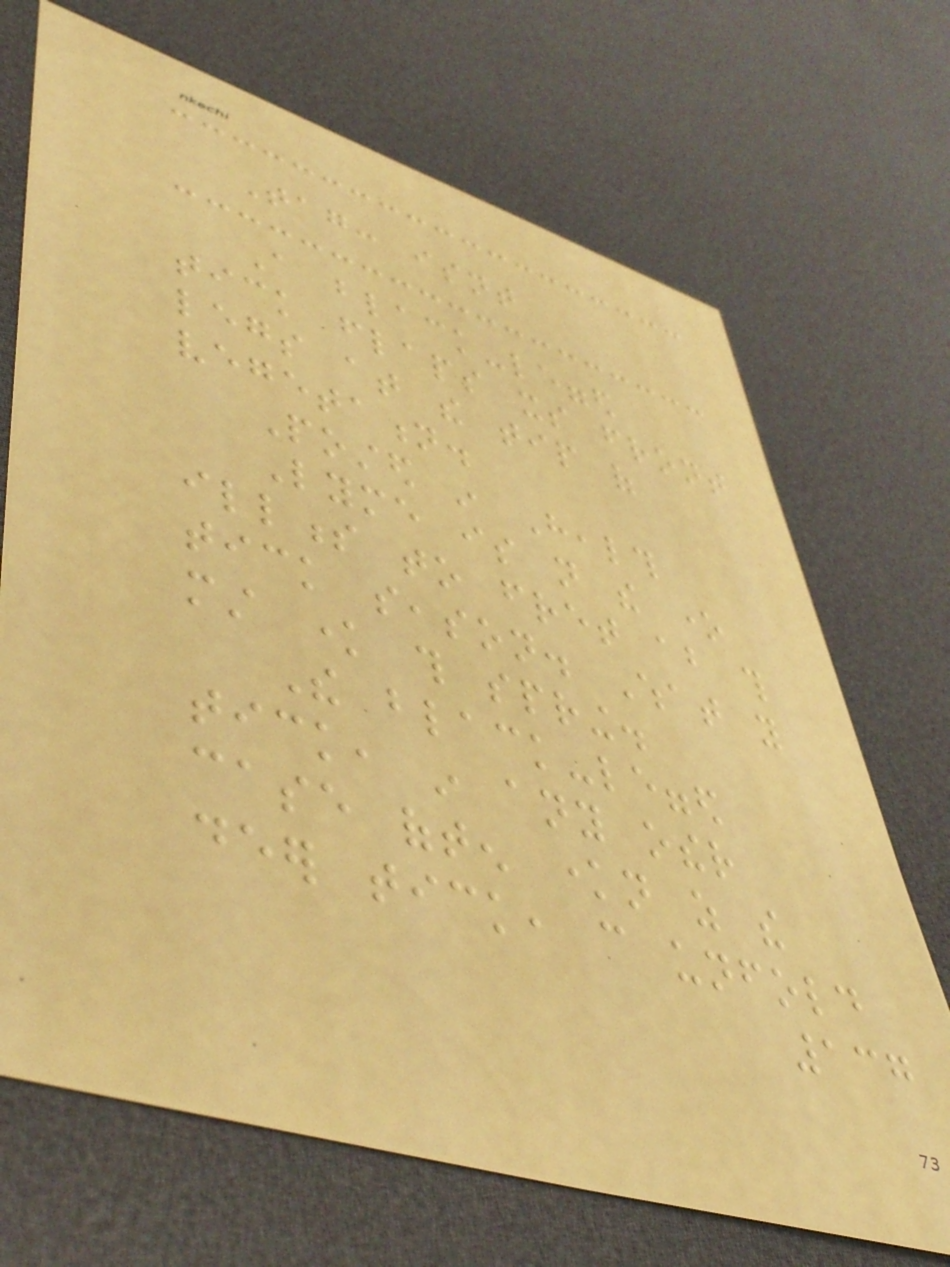Tag: isnt
A black-legged
tick flaps its front
legs at the tip of
vegetation.
Posted in Health
Lyme is not the one
illness to fret about this
tick season. What you
must know this spring.
The black-legged
tick, in any other
case often known as the
deer tick, can unfold
137
